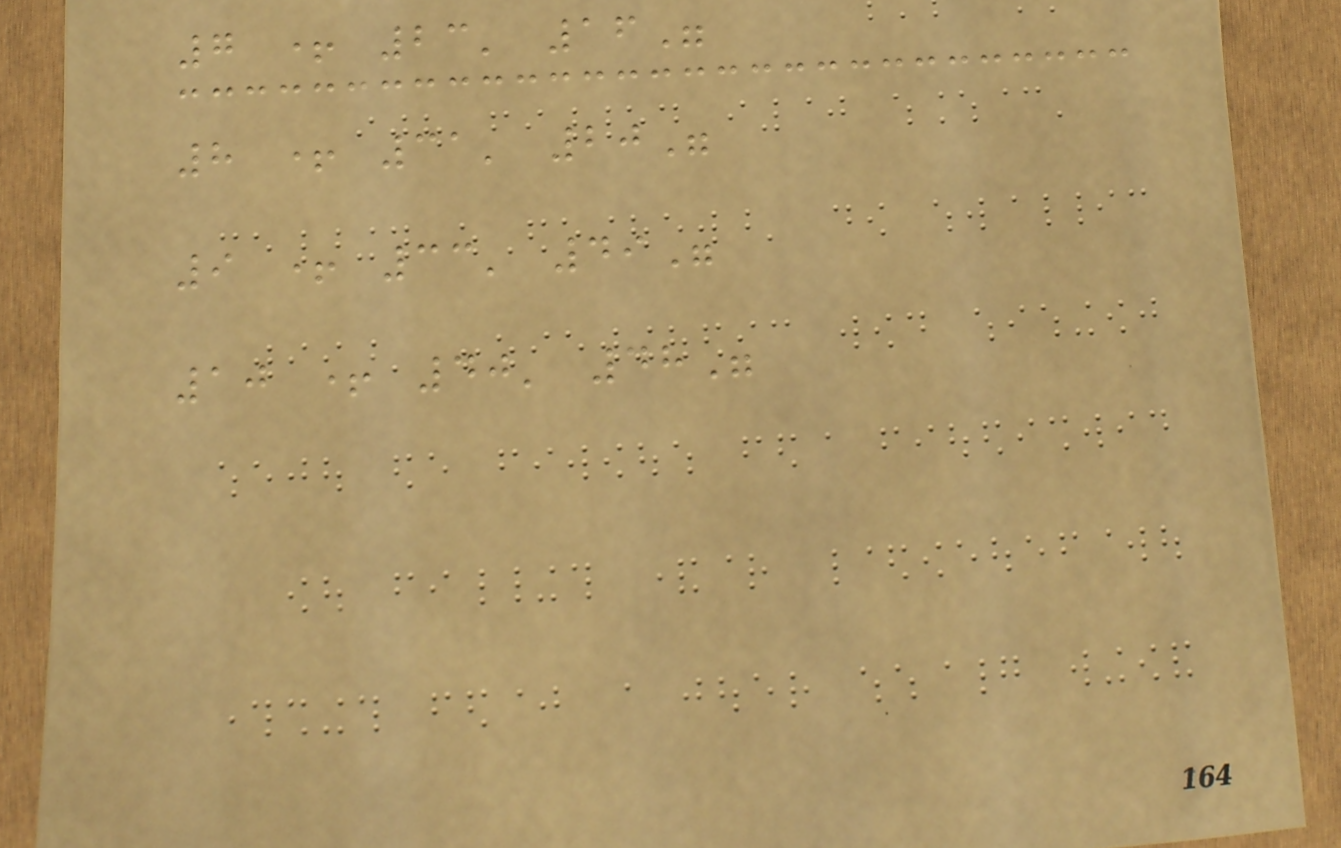7 + 23' 16"
8 + 31' 20"
9 + 33' 49"
10 + 40' 48"
